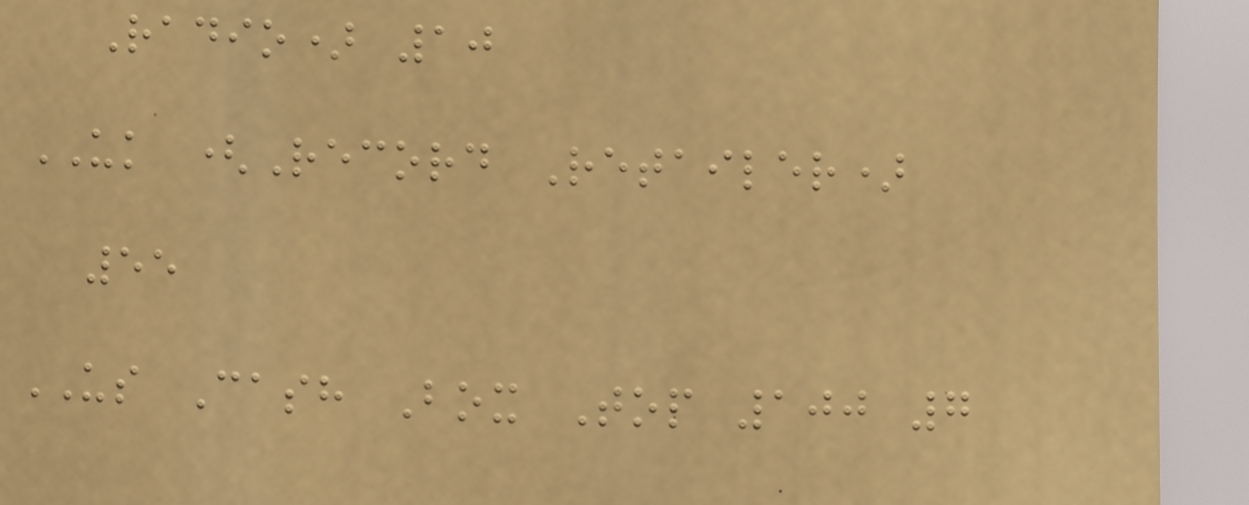Radio) 10
UK (Record Retailer)
55
US Cash Box Top 100 7
